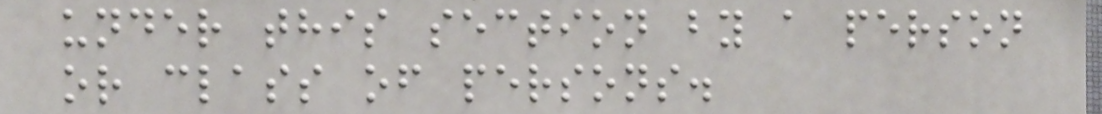under this section by a person
or class of persons.
